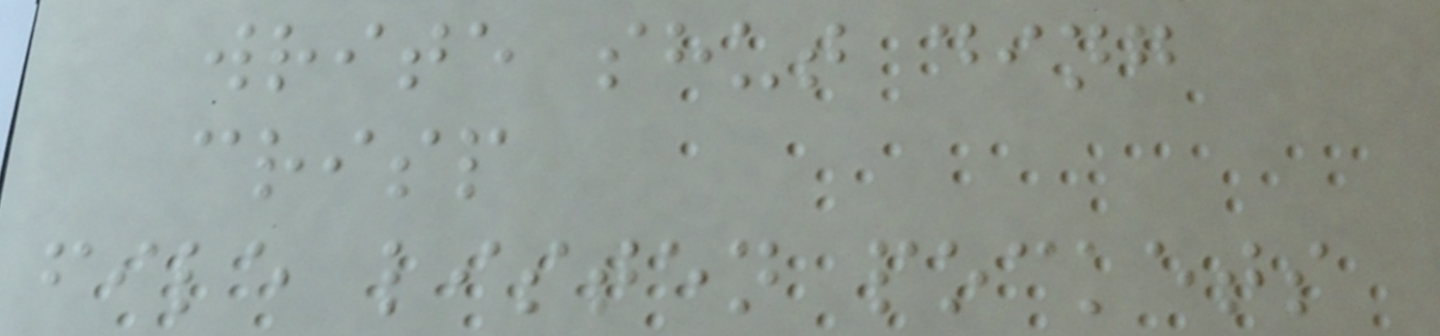write shut ding
crisp
file listen pockets
